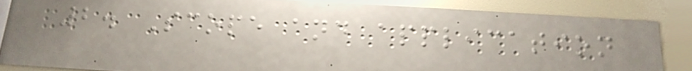2. Scope and application
